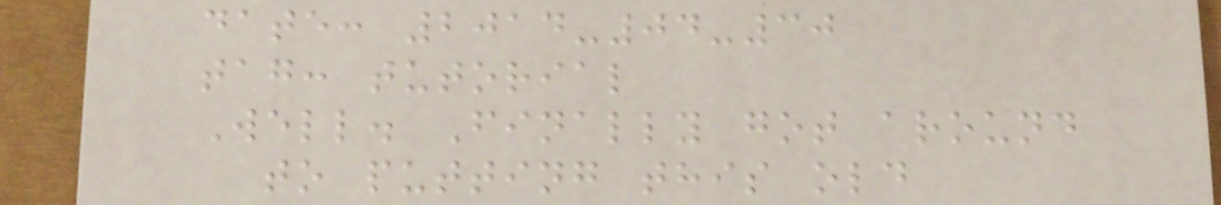date: 2014-04-30
tag: tutorial
Well. Finally got around
to putting this old
